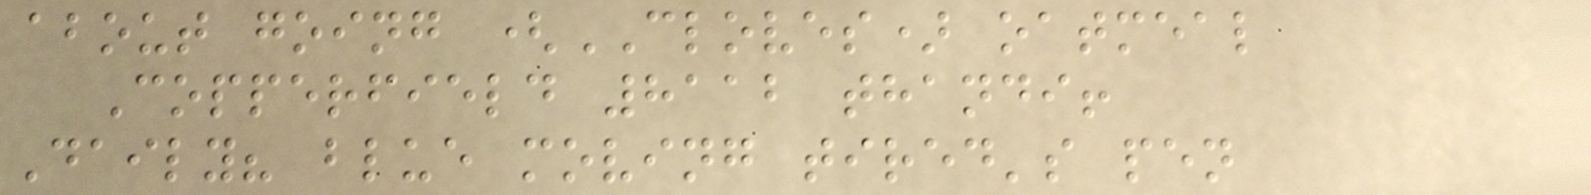about going (CLOVES) oatmeal
Copperfield 8112 thandi!
Daily? blue moving tired's pen
